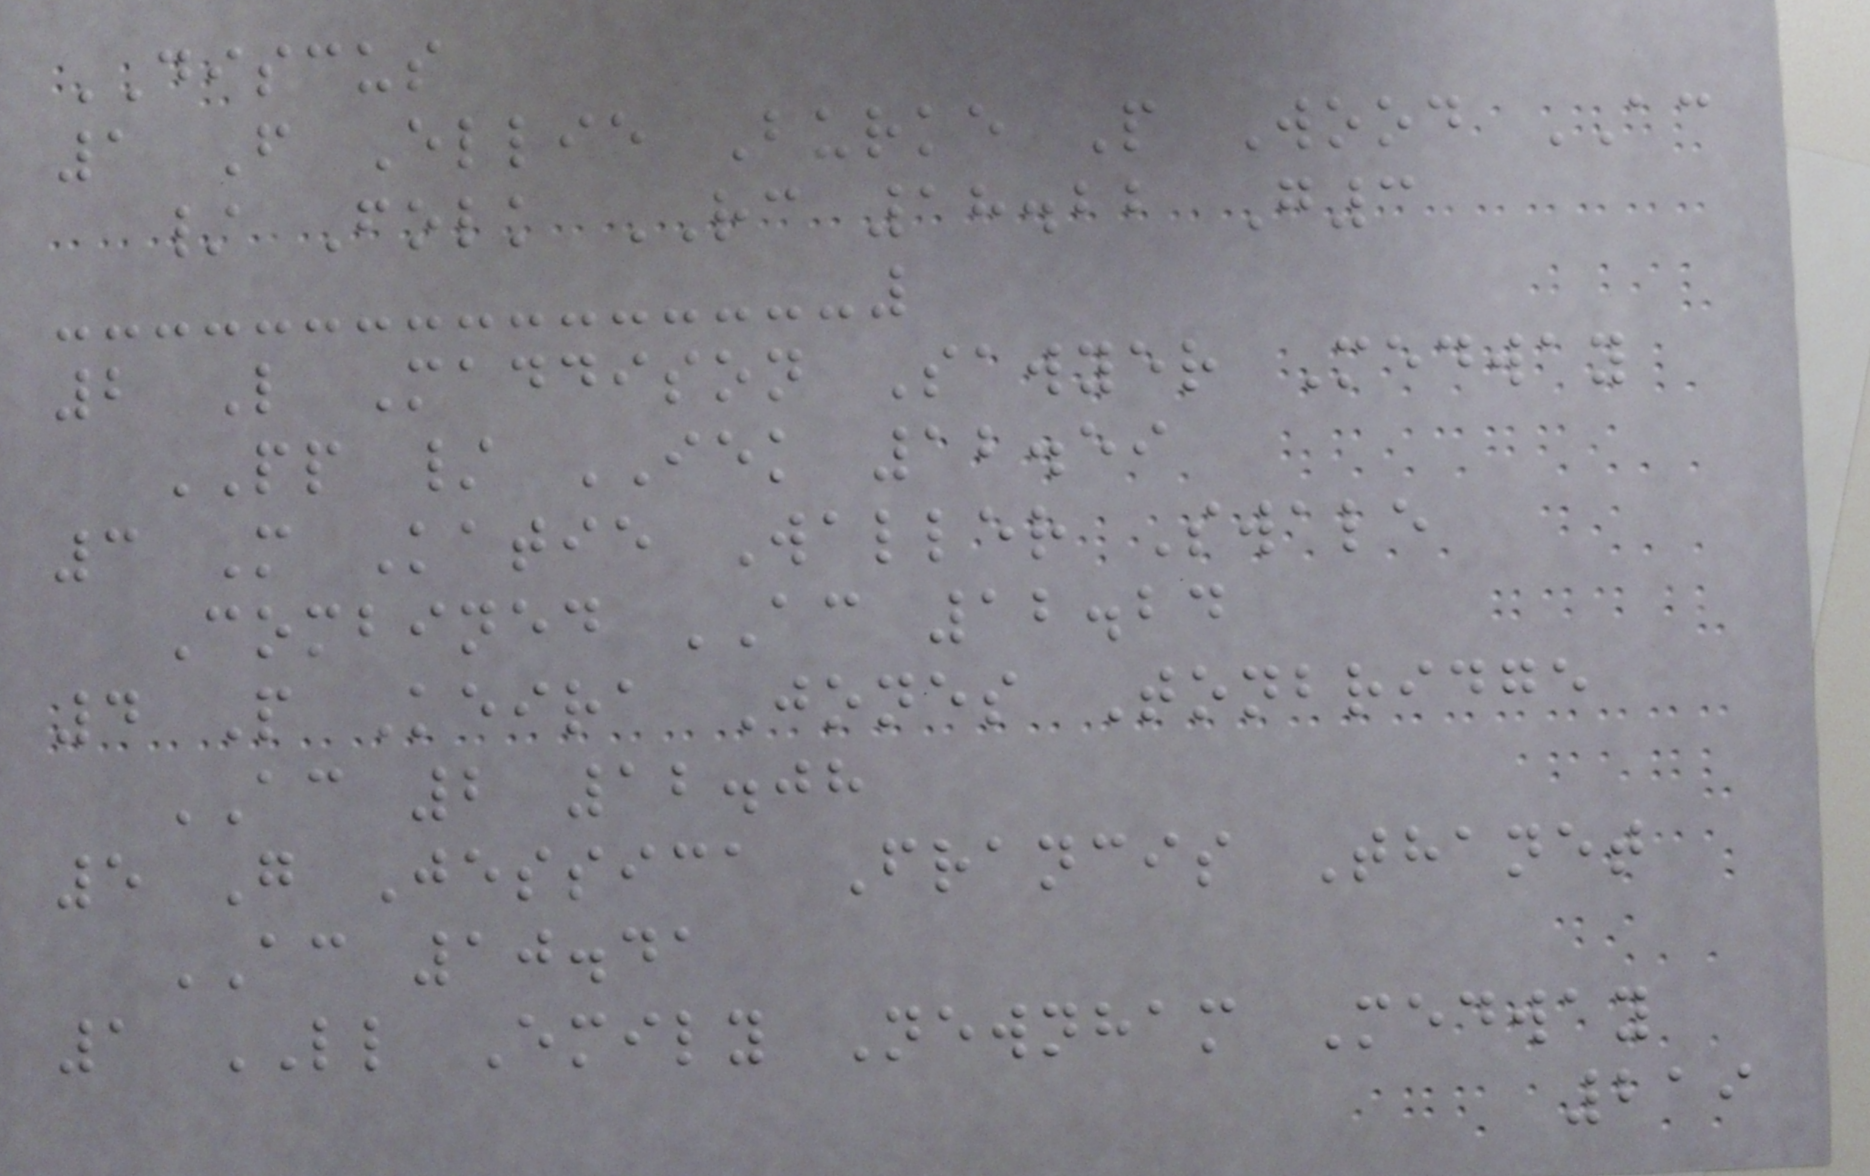DISCUS
1 F Ellie Burke P Wood AC
/ Folk RC 18.22 G3
2 L Maddison Sawyer Medway
PP / IEK 12.59
3 M Katie Waller Swale
Combined AC 12.24
4 P Keira Jones Tonbridge
AC 2 12.08
5 G Jessica Francis Thanet
AC 10.41
1 LL Emily Newnham Medway
219
